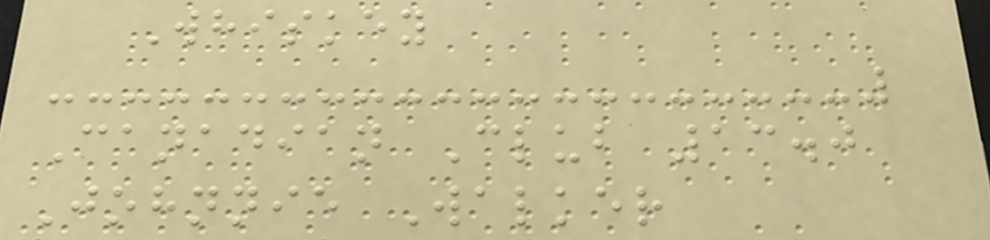Whiskey
Canadian Club 13.0
Johnnie Walker
